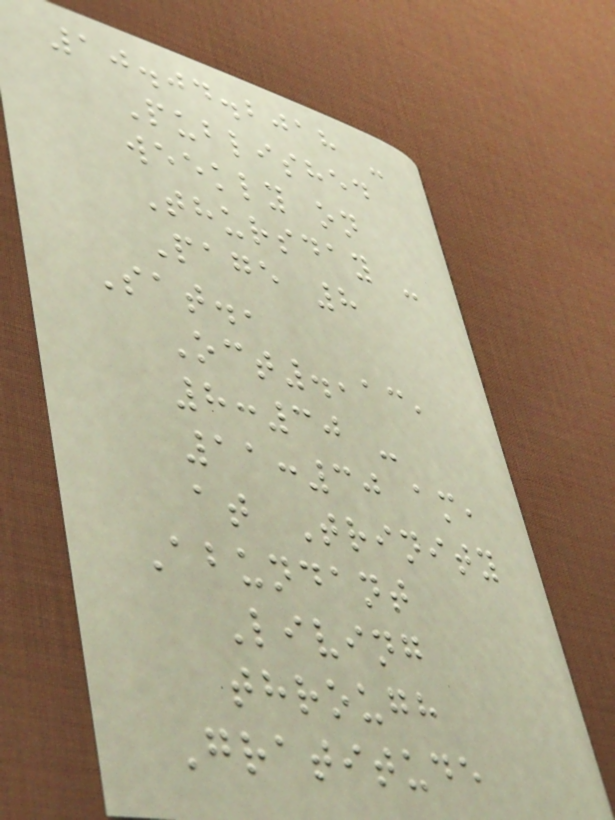10.04.2018 -
Published
weekly on
Thursday -
Page 8
Sat.,
Oct.,13,
8:30 -
11:30 am,
at Trinity
Abundant
Living
through
Gratitude
